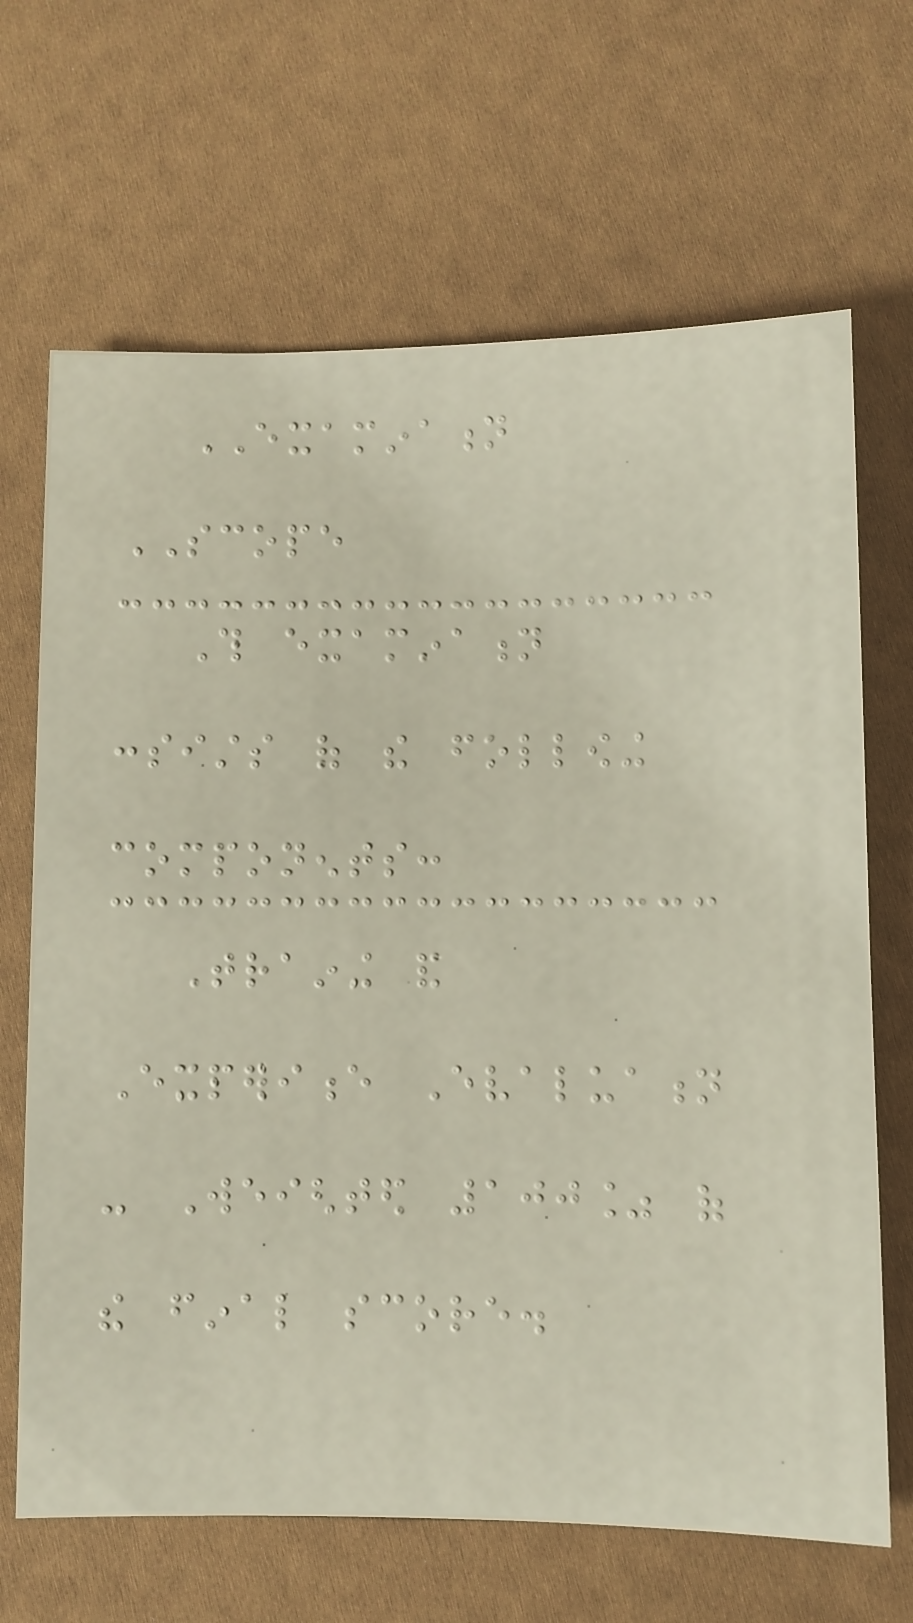EXAMINATION
SCOPE
This examination
consists of the following
components:
Training and
Experience Evaluation
- Weighted 100% of
the final score.
